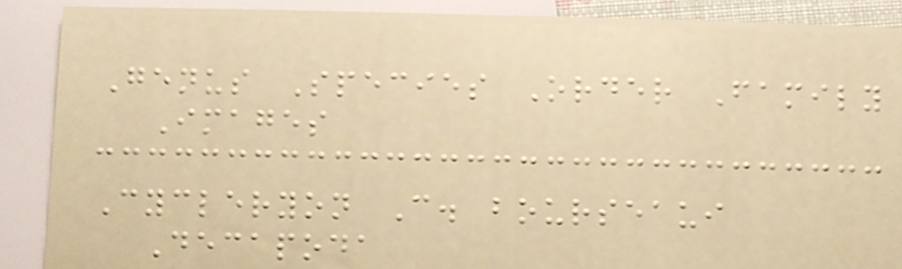Genus Species Order Family
Images
Cycleryon C. bourseaui
Decapoda
